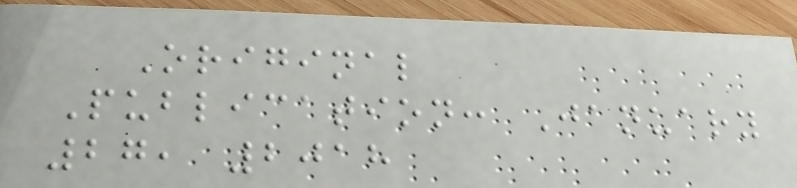Original
Publication: January
27, 2018
